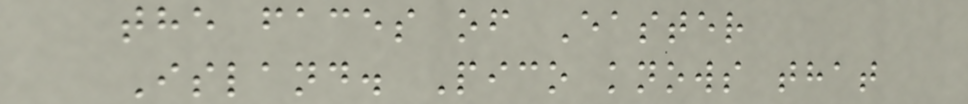the faces of Easter
Island. Pico knows that
